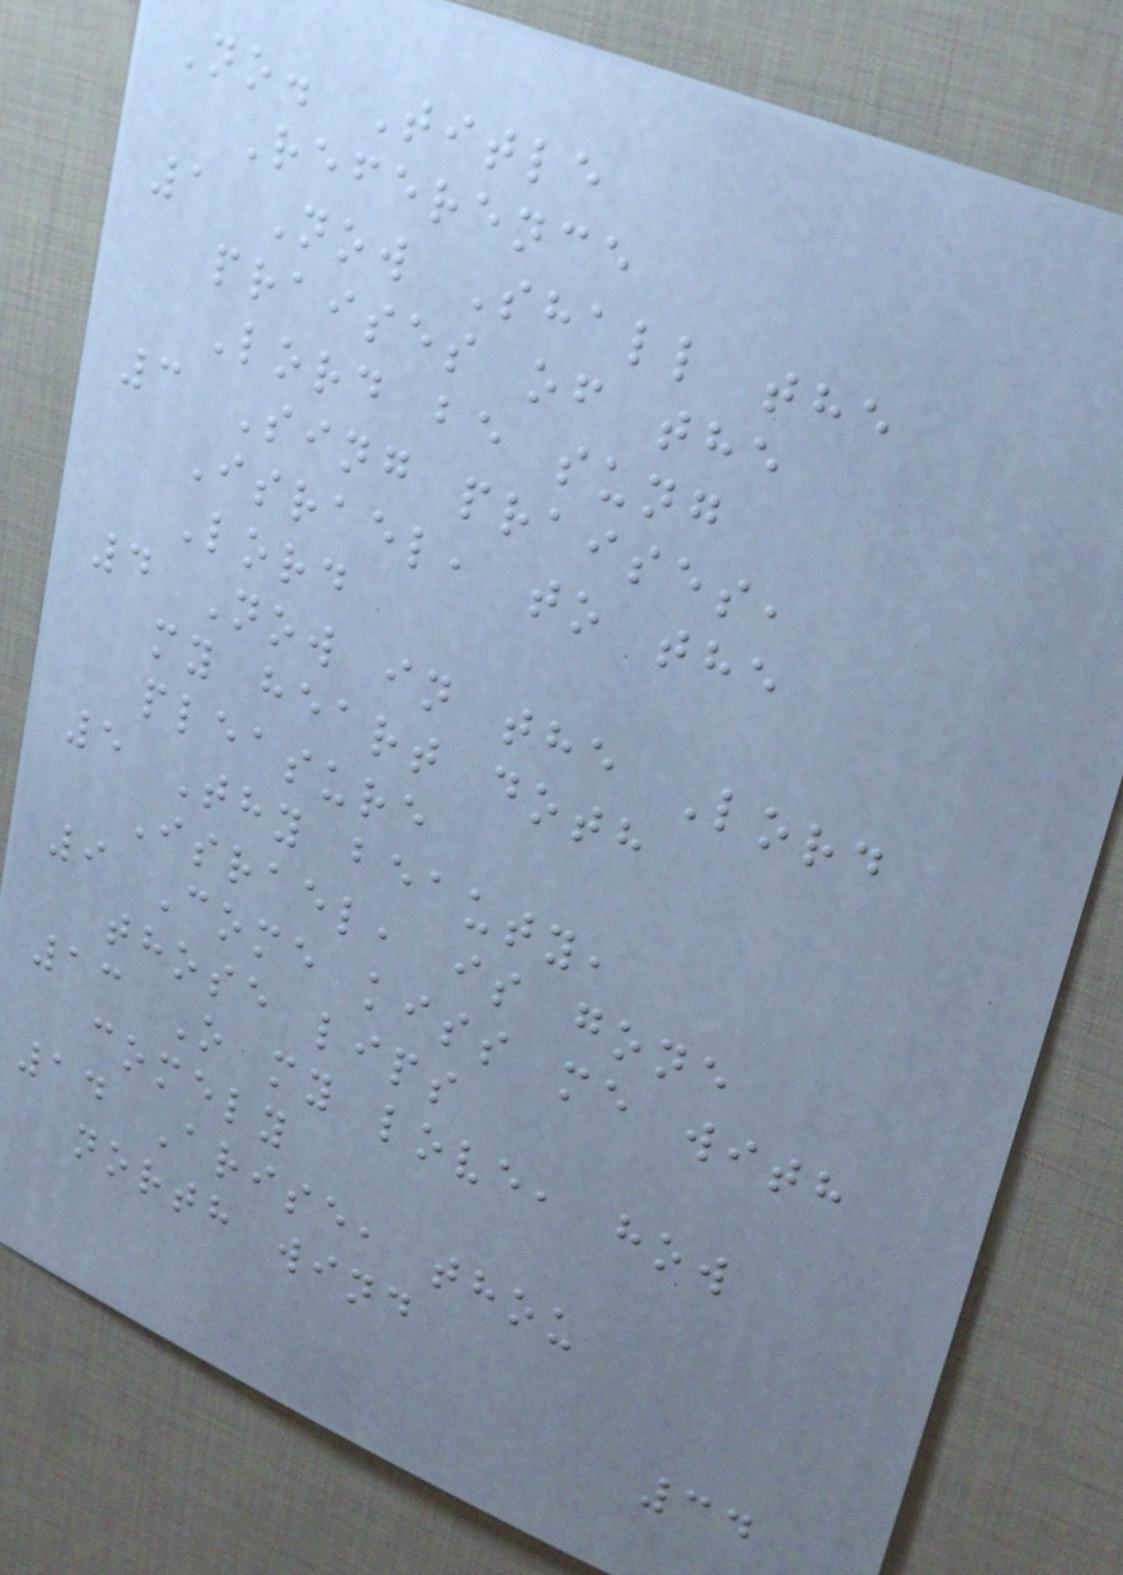No. Title
Reference
1 Now Shall the
praises of the
Lord be sung
3 Sing praises,
Israel, to the
Lord
4 Now in the Lord
my heart doth
pleasure
5 Thy beauty,
Israel, is gone
9 Come kiss me with
those lips
13 O my love, how
comely
14 Arise, thou
north wind
34
